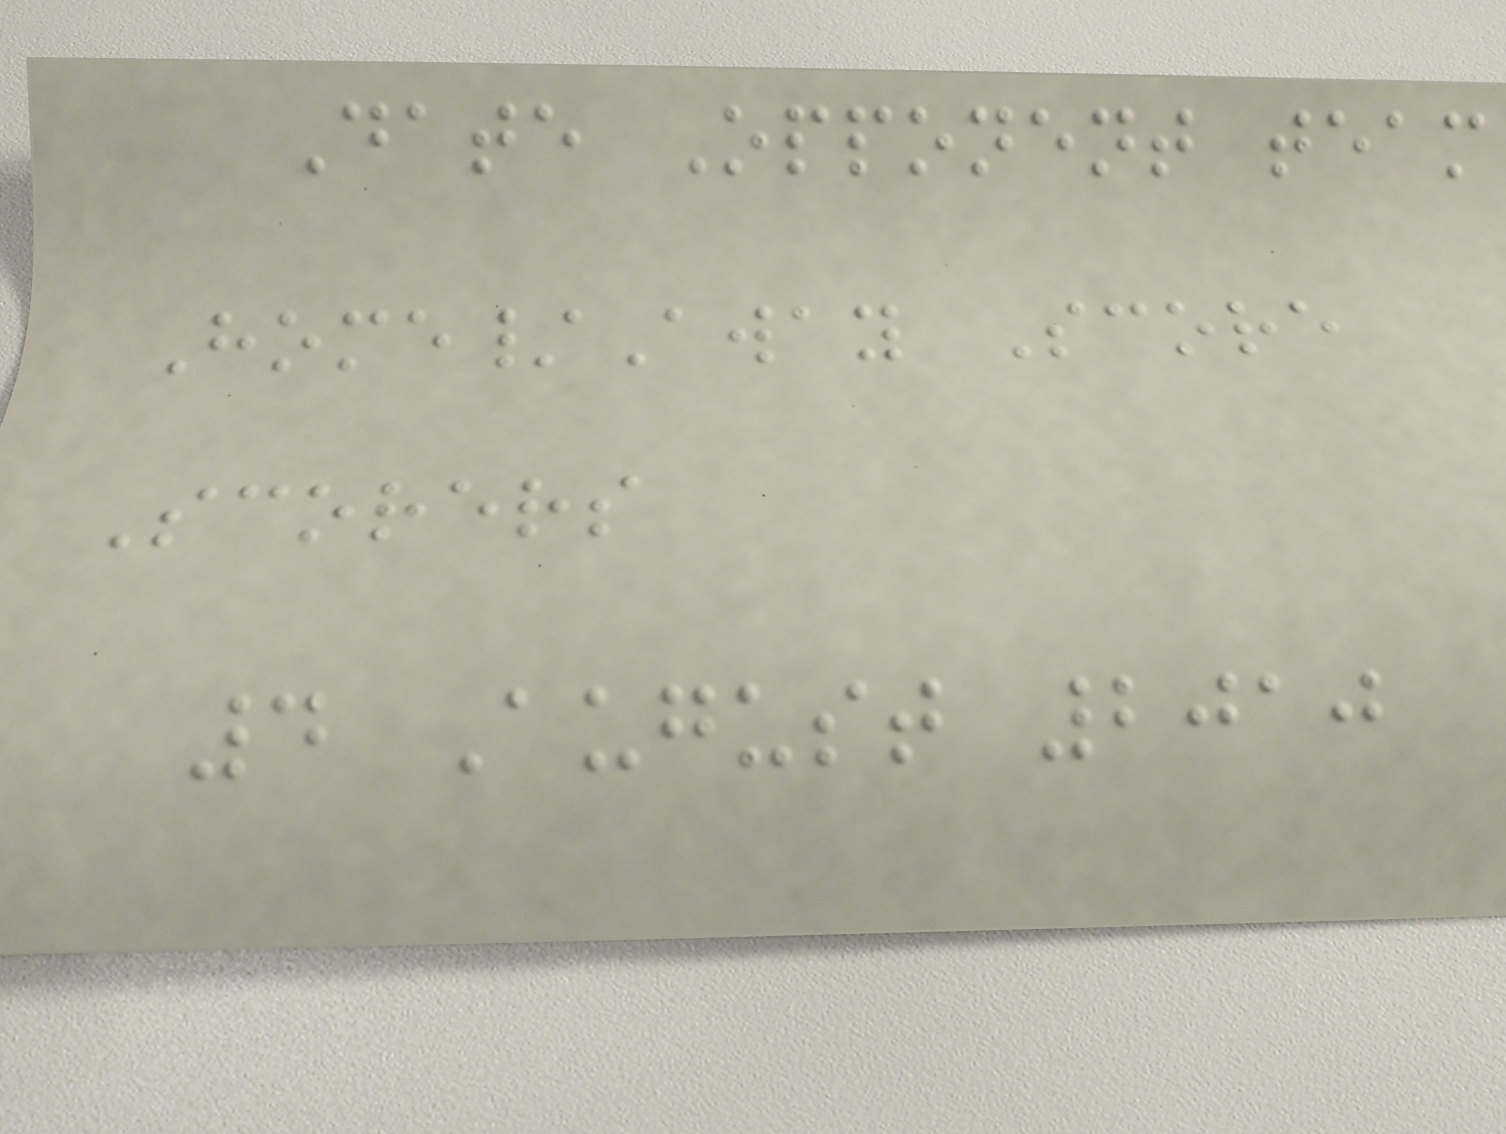Date Opponent team
Home/Away Score
Scorers
4 August 2010
